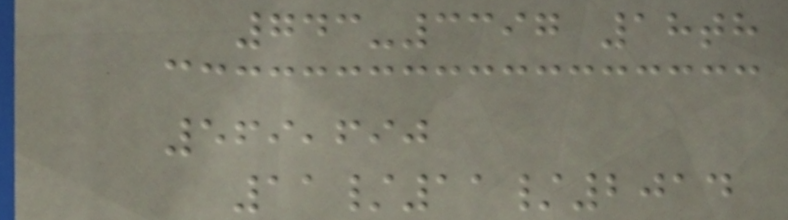743-3397 18th
569,690
11/11/2014
